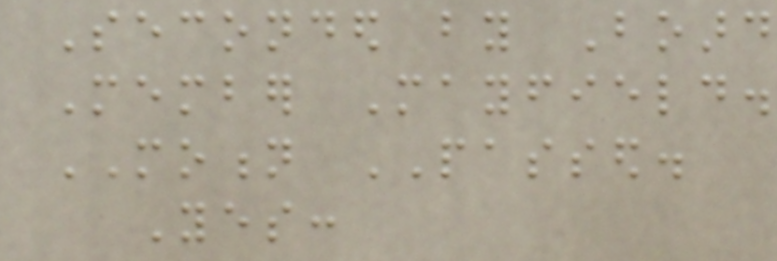Seconded by Board
Member Mayfield.
MOTION PASSED.
Yes:
